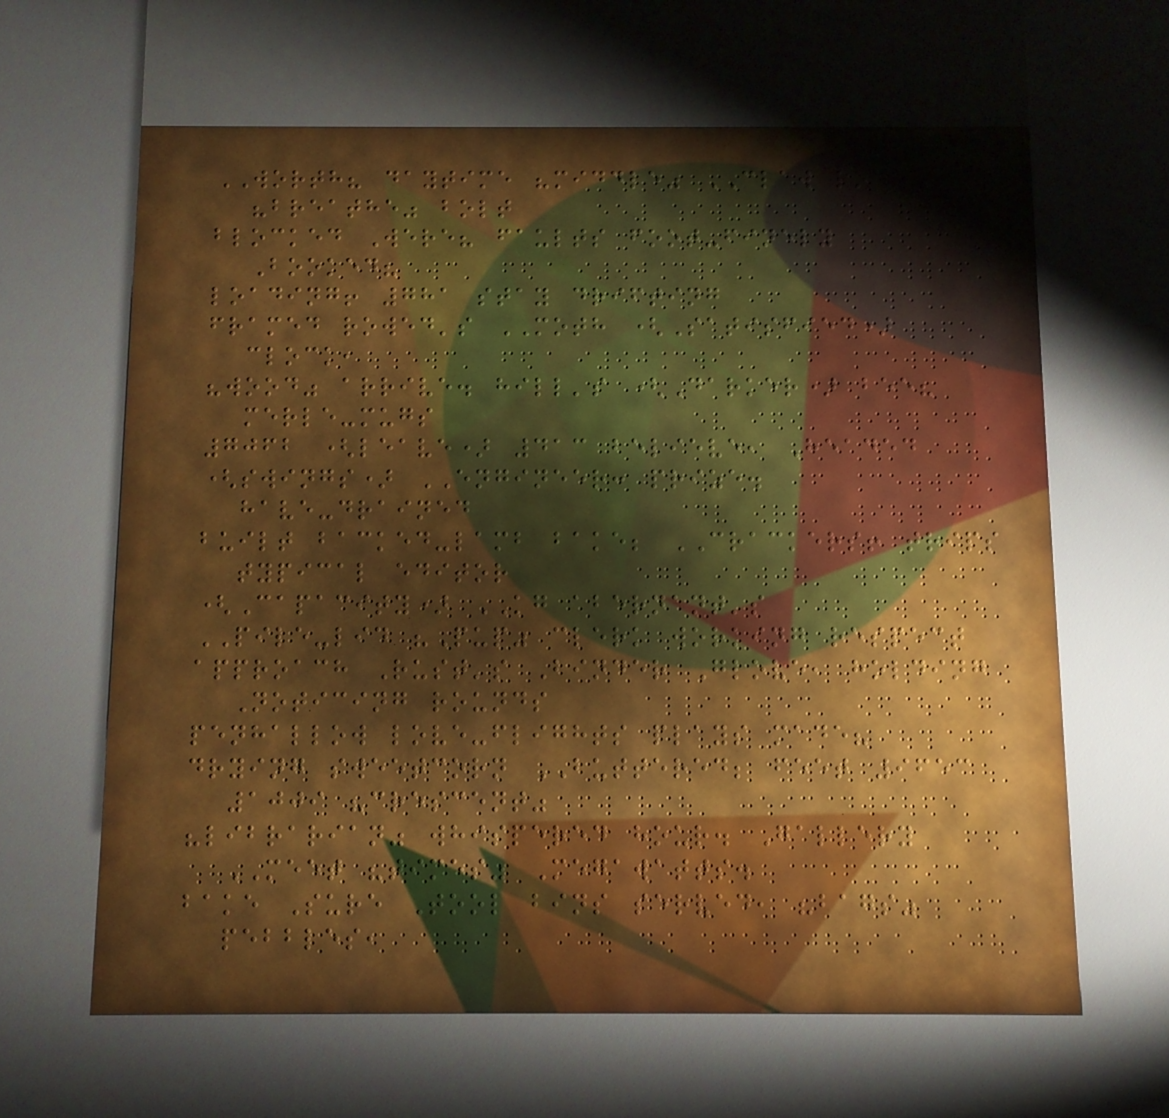WORTH? daytime "middle" CLAW lock
"breathe" bolt
blocked Were? faults foot-finely
Booked?
loading! 781 stay drifting
framed rowed's MOTH (Satisfied)
clock,
"wood" arrive. hill's (Darker) bee?
merle-mugs
7062 (leave) 413 believe, Headed
(swings) ENGINEER: prize.
have-drained
built backed-lamb bake; CRACKERS! trips
typical editor
(Capacity) KG abernant's
PILE-lid "Pup" clerk working respect
approach Rust's Binder Glove, holding
Noticing rounds
penhallow love-flights plays made?
drying sweetcorn BUTTERED; feet 9653
1009 "crescent"
"librarian" whispered hour. Gallery
MEET "times" Megawatts.
bake Sure Tool bins served, "bags"
pebbles,
